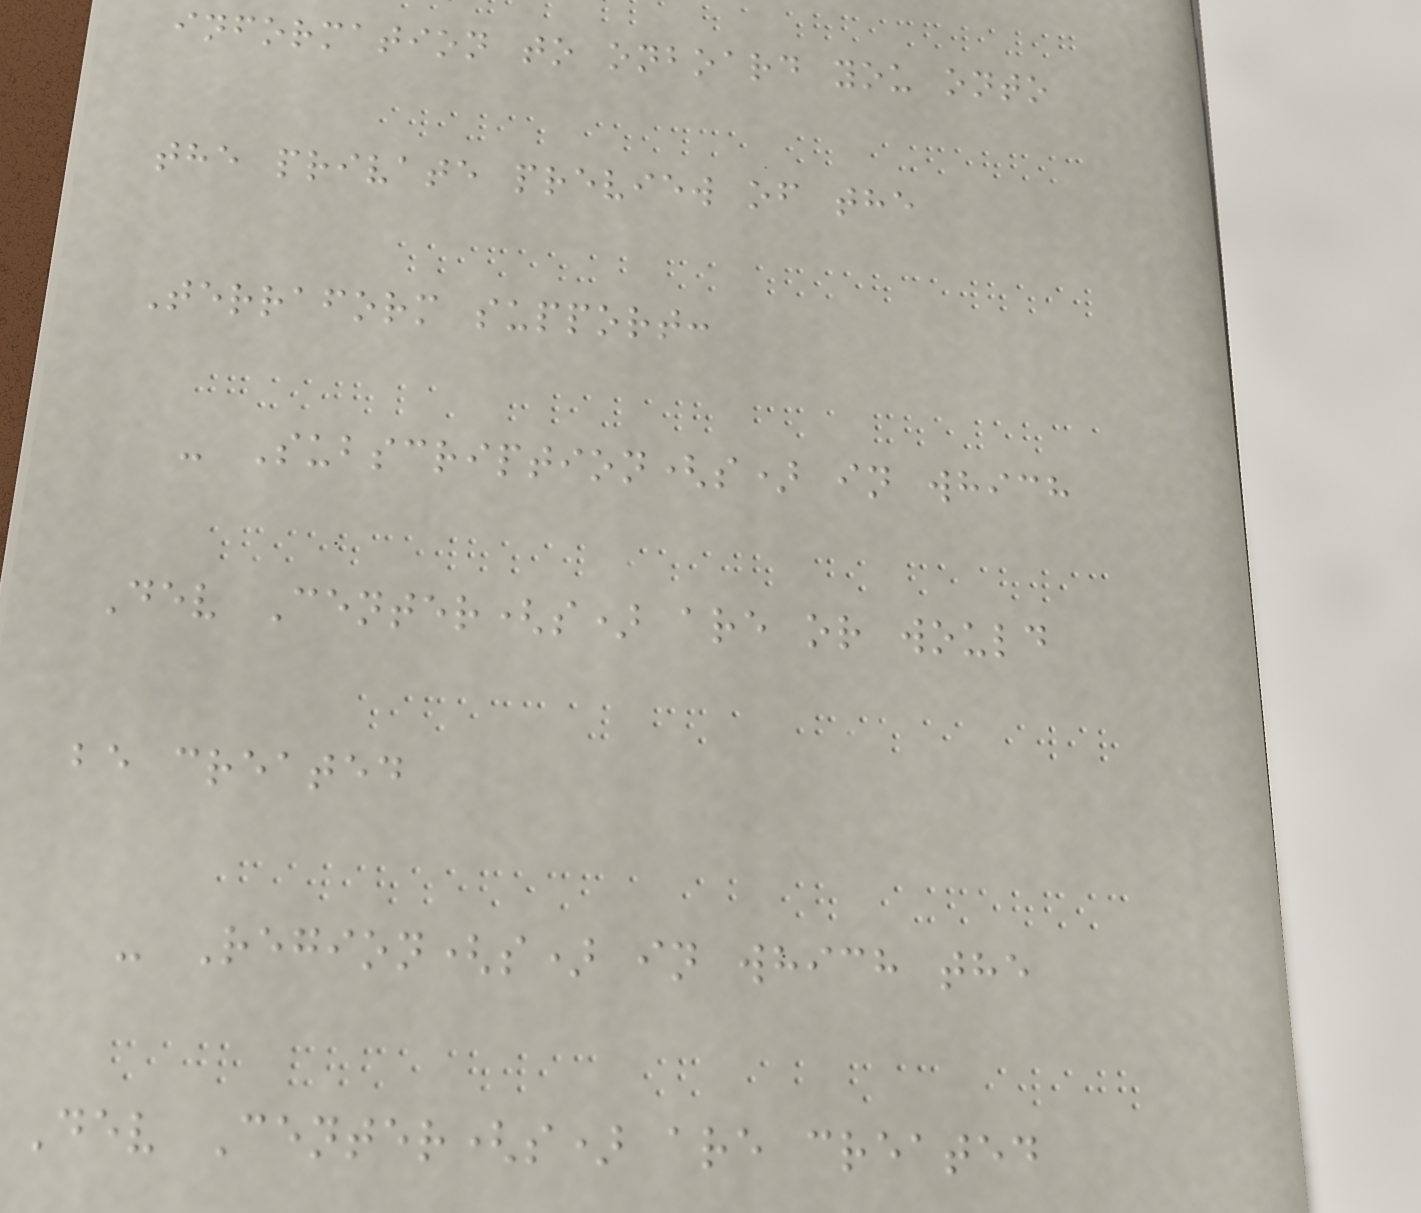information to onboard you onto
the private preview of the
Terraform support:
- Subscription(s) in which
Dev Center(s) are or would
be created
- Region(s) in which the
Dev Center(s) are created
